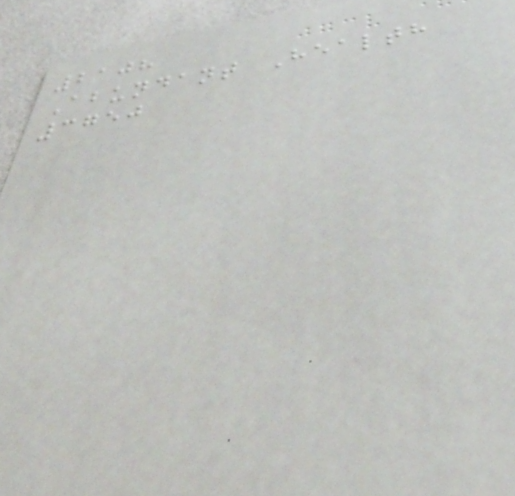2108
Abundant Health
3750
